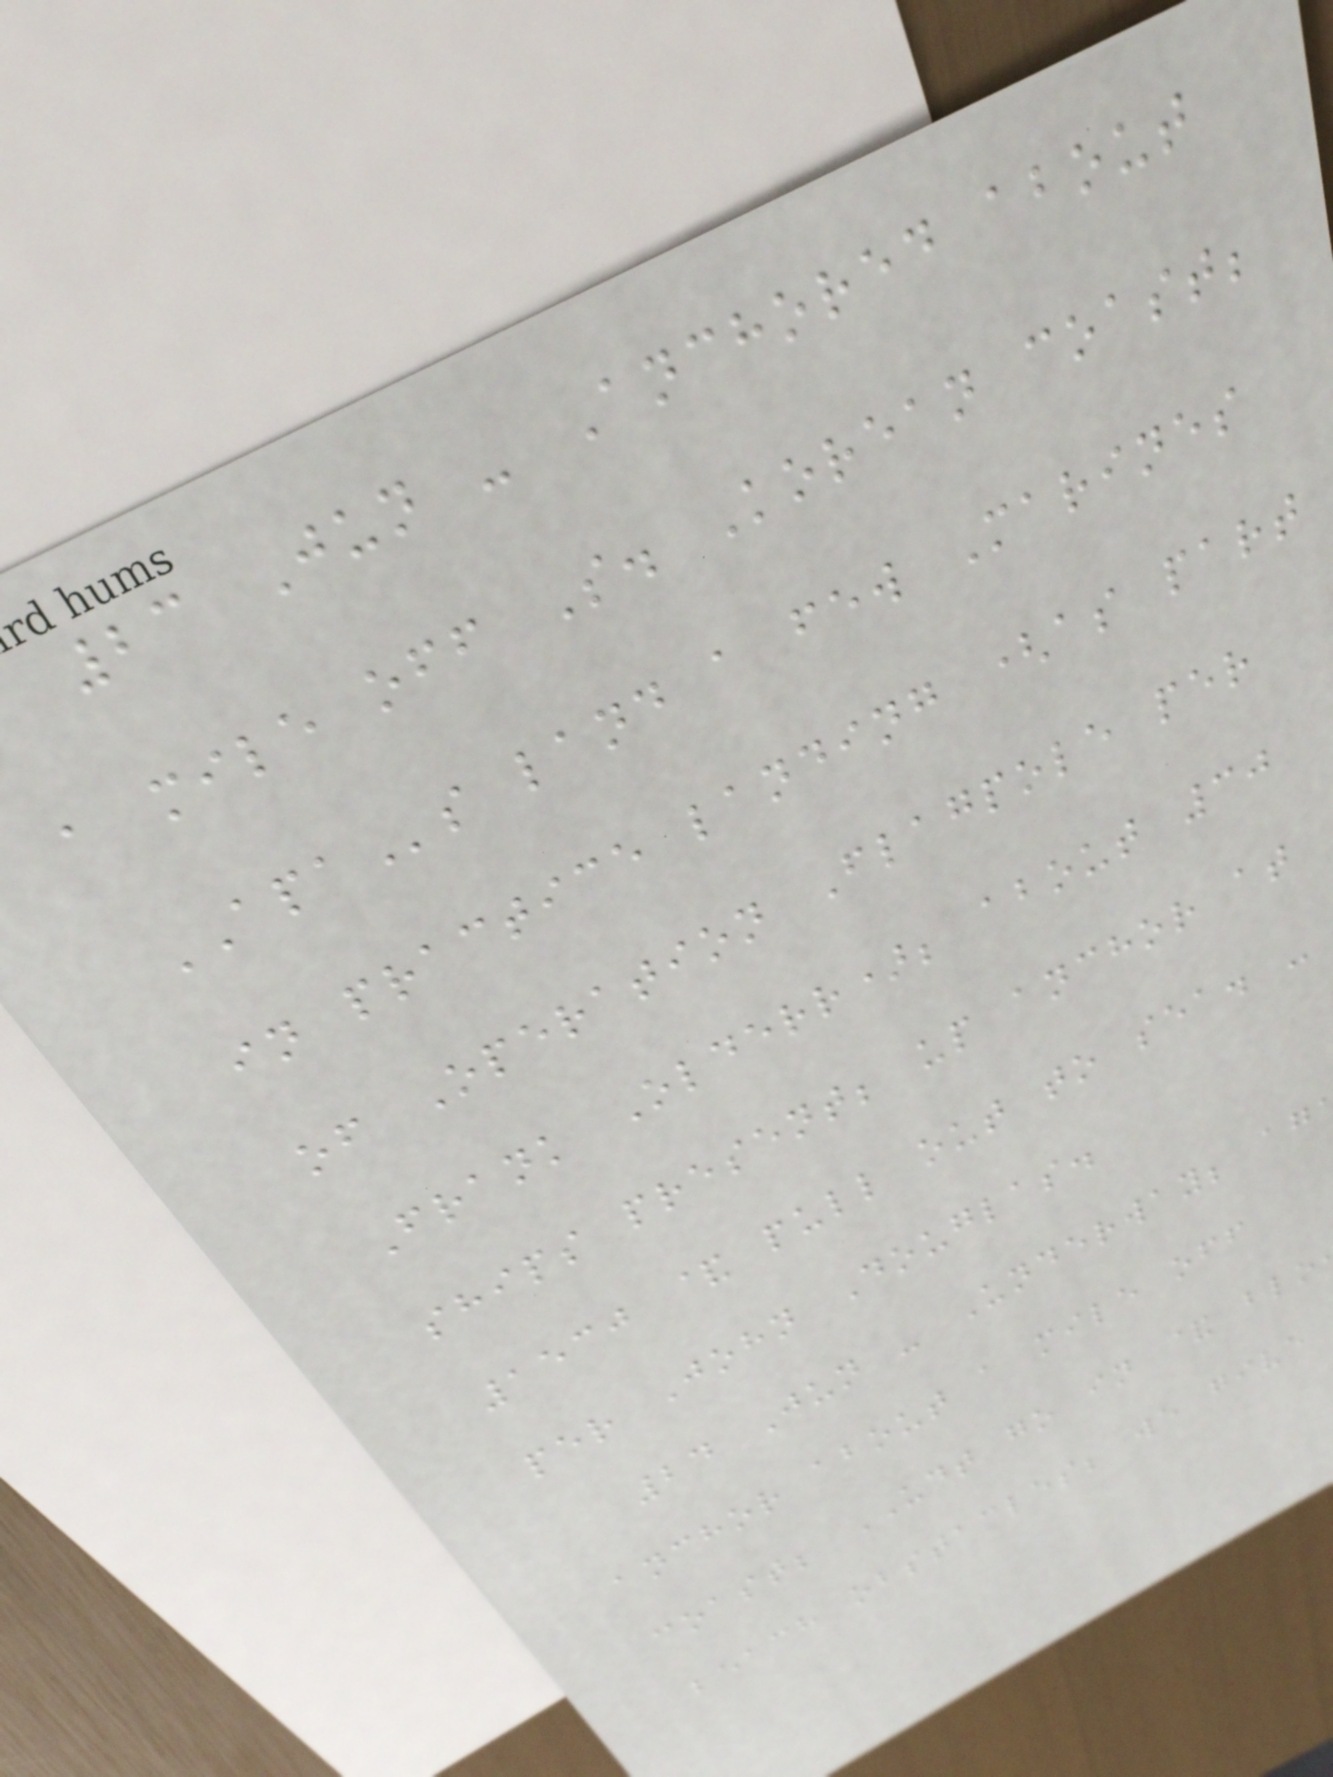23 Jun - Anchored about
a mile off S. Korean coast;
APAs land a few Marines
in practice landing (as part
of Operation Flagpole per
Frank Olderr); about 30
ships present; up anchor at
1530 & pull out to sea. -
per John Douglas.
24 Jun - Underway; ag
anchor about a mile off
coast; UDT go in & blo
beach obstacles; we give
